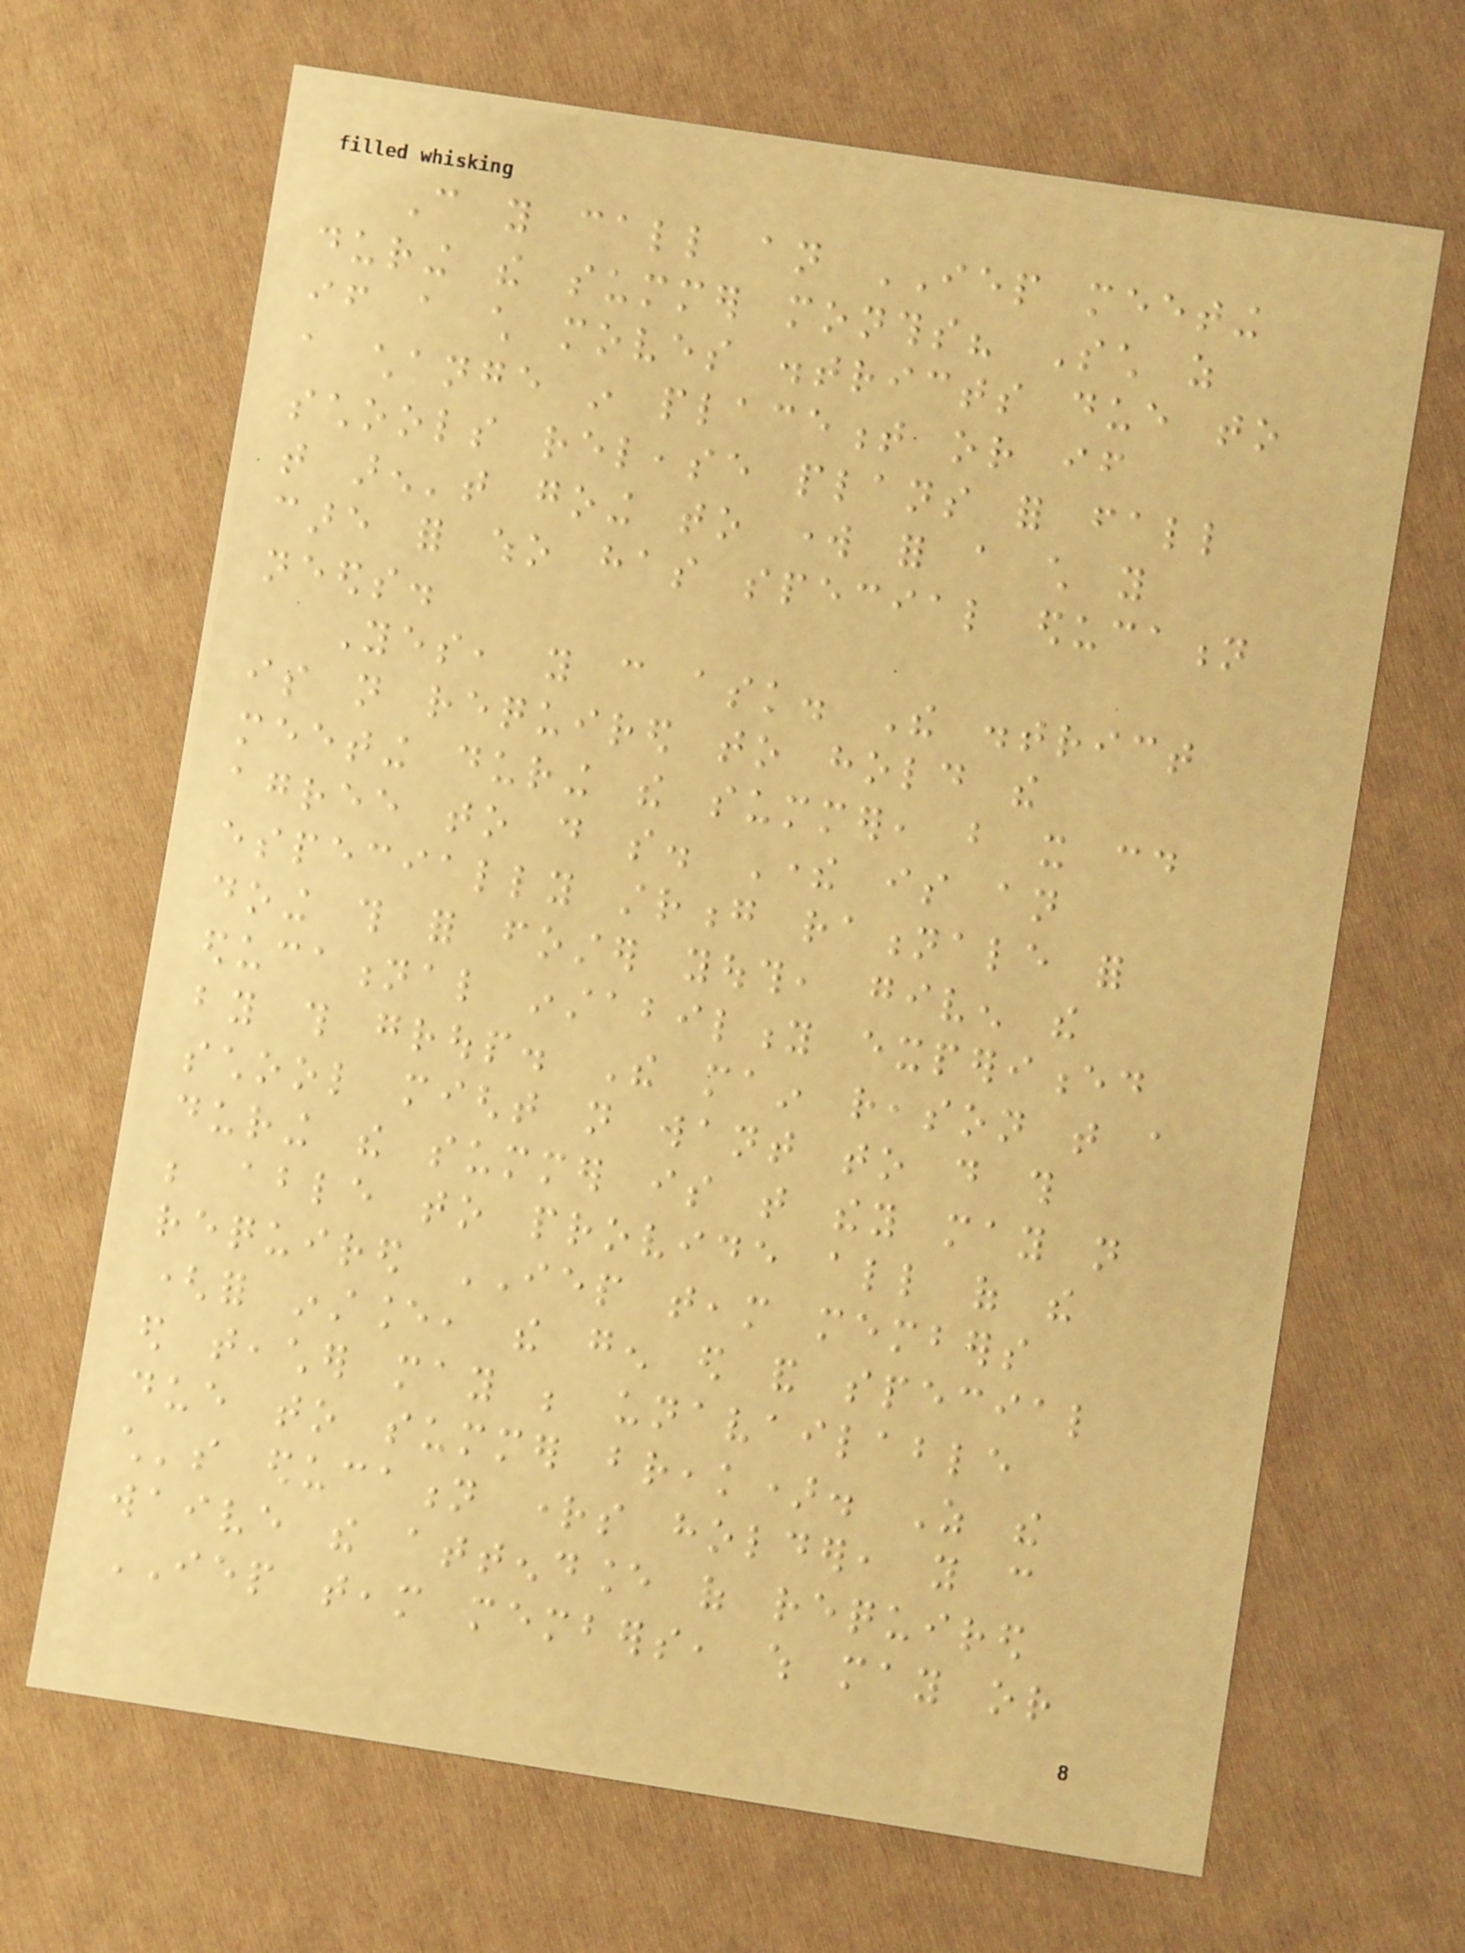Can you call an IEP meeting
during the summer months? Such as
if a child moves districts due to
a change in placement or if
schools release plans for fall
that aren't going to work for a child you
care for who has special education
needs.
Yes, you can ask. The district
is not required to hold the
meeting during the summer, but it could
agree to do so. There is an
especially strong rationale for
doing this for foster youth, given the
educational instability experienced
by this group. The main reason that a
school might not want to do this
during the summer is that they may not
be able to provide all of the
required IEP team members
(for instance, the gen ed and special
ed teacher may be unavailable
due to summer break). As the
child's education rights holder, you can
waive the attendance of required
IEP team members, which may or
